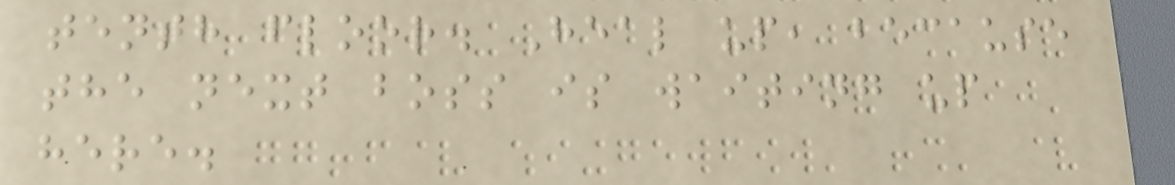tenth floor. Heal up, because
the next boss is waiting up
here.
